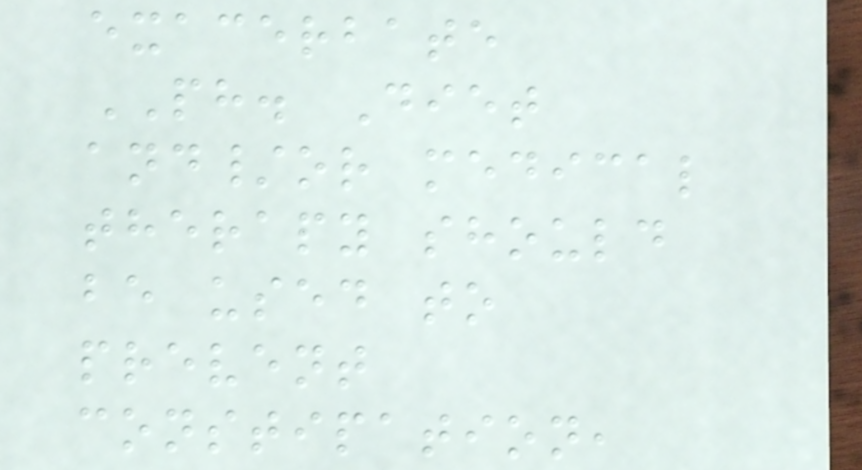exacerbate
PH. Diet
and/or medical
therapy should
be used to
prevent
constipation,
